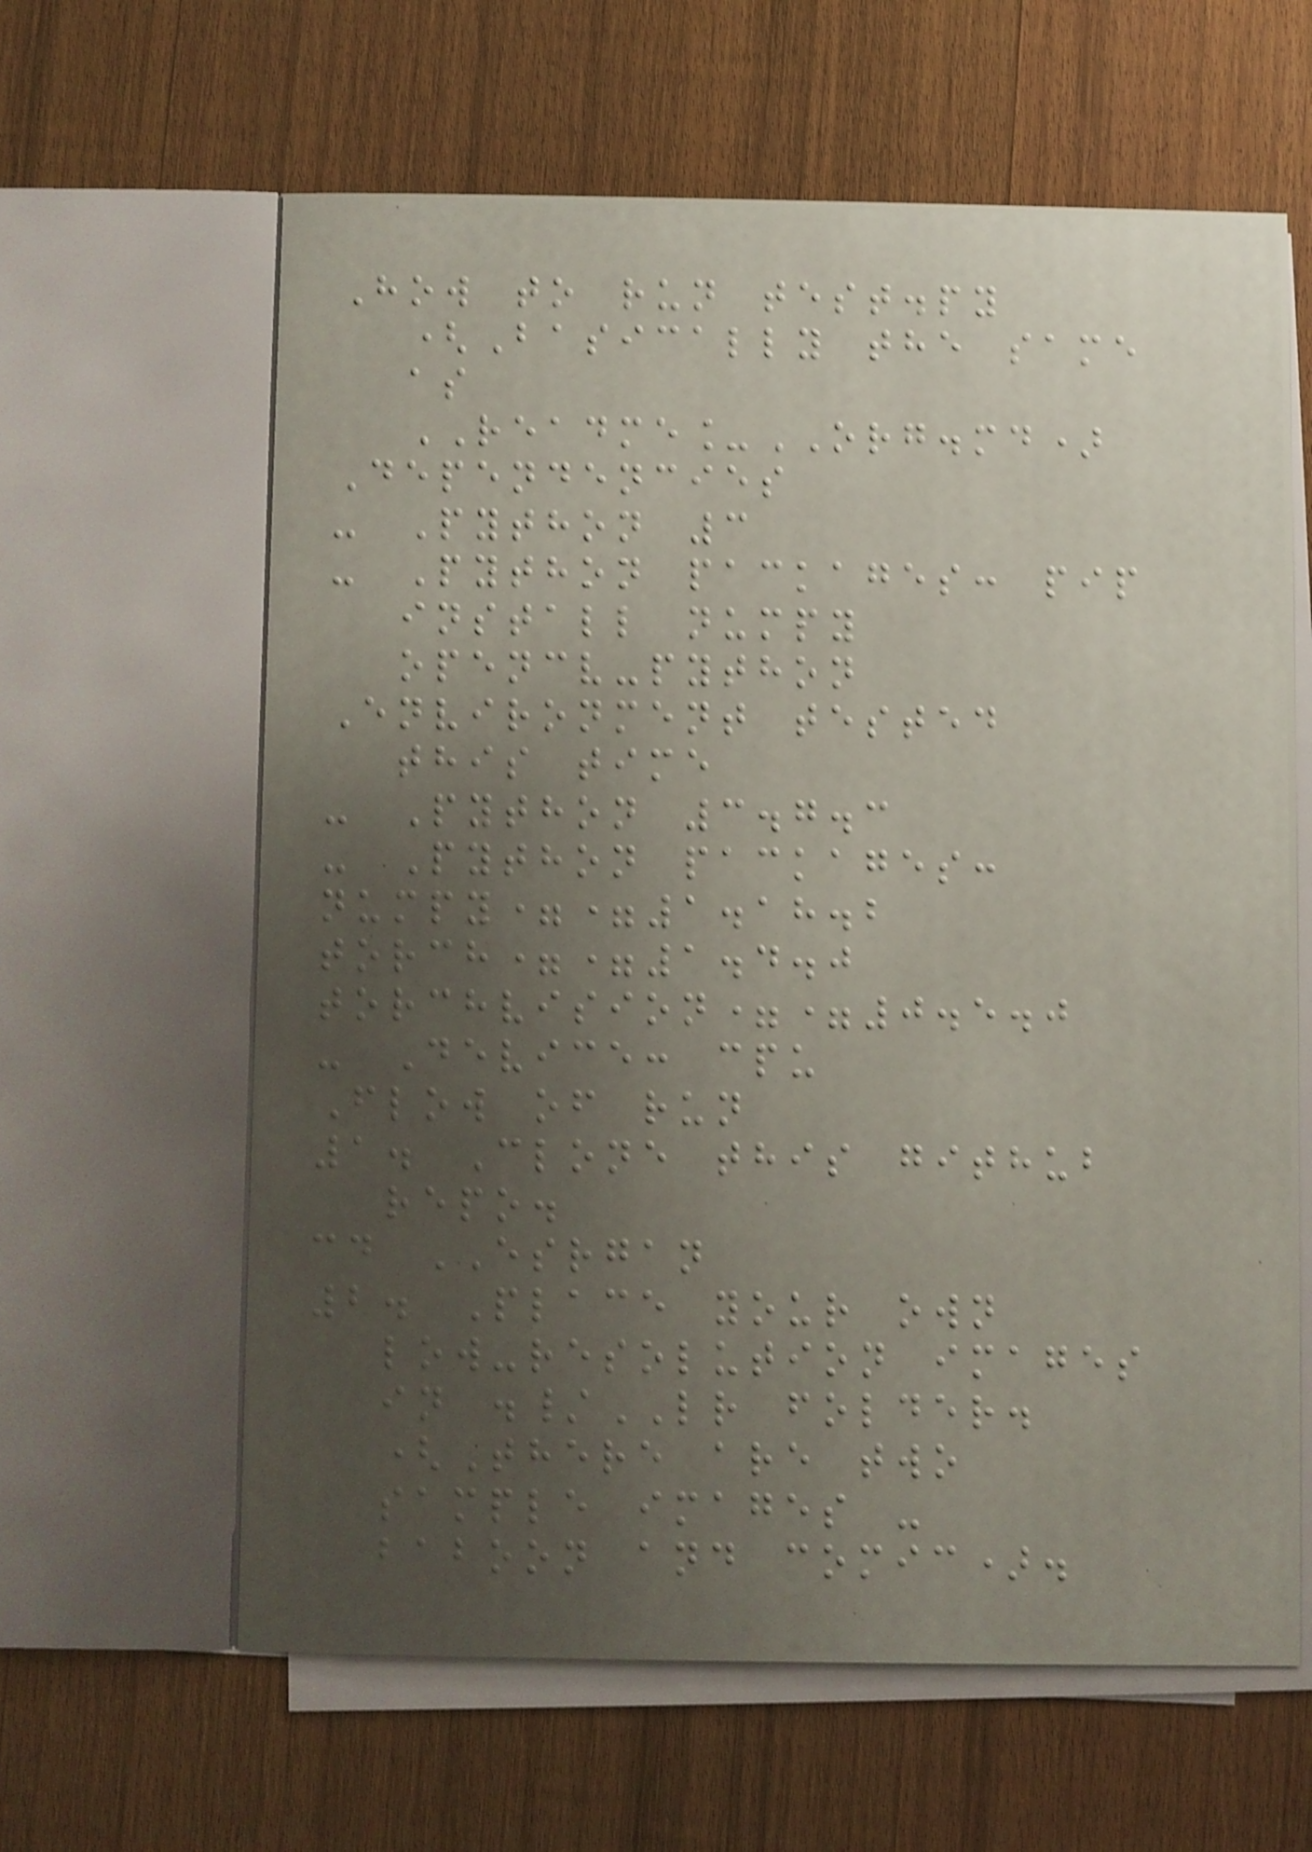How to run test.py
(Basically the same
as
README_ORG.md)
Dependencies
- Python 3
- Python packages: pip
install numpy
opencv-python
Environment tested
this time
- Python 3.7.3
- Python packages:
numpy==1.18.2
torch==1.4.0
torchvision==0.5.0
- Device: cpu
Flow of run
1. Clone this github
repo.
cd ESRGAN
2. Place your own
low-resolution images
in ./LR folder.
(There are two
sample images -
baboon and comic).
